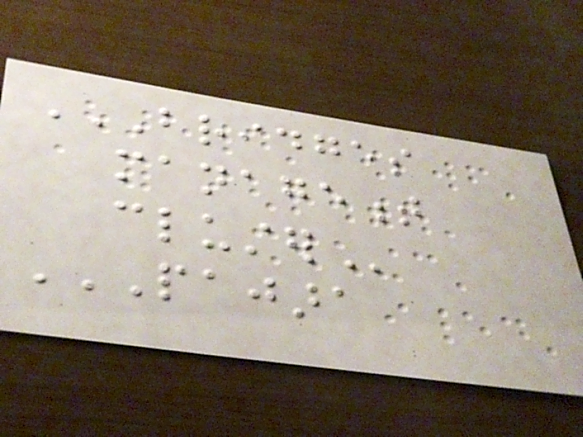BRIDGES
MANAGEMENT
CLUSTER
PAJARA
